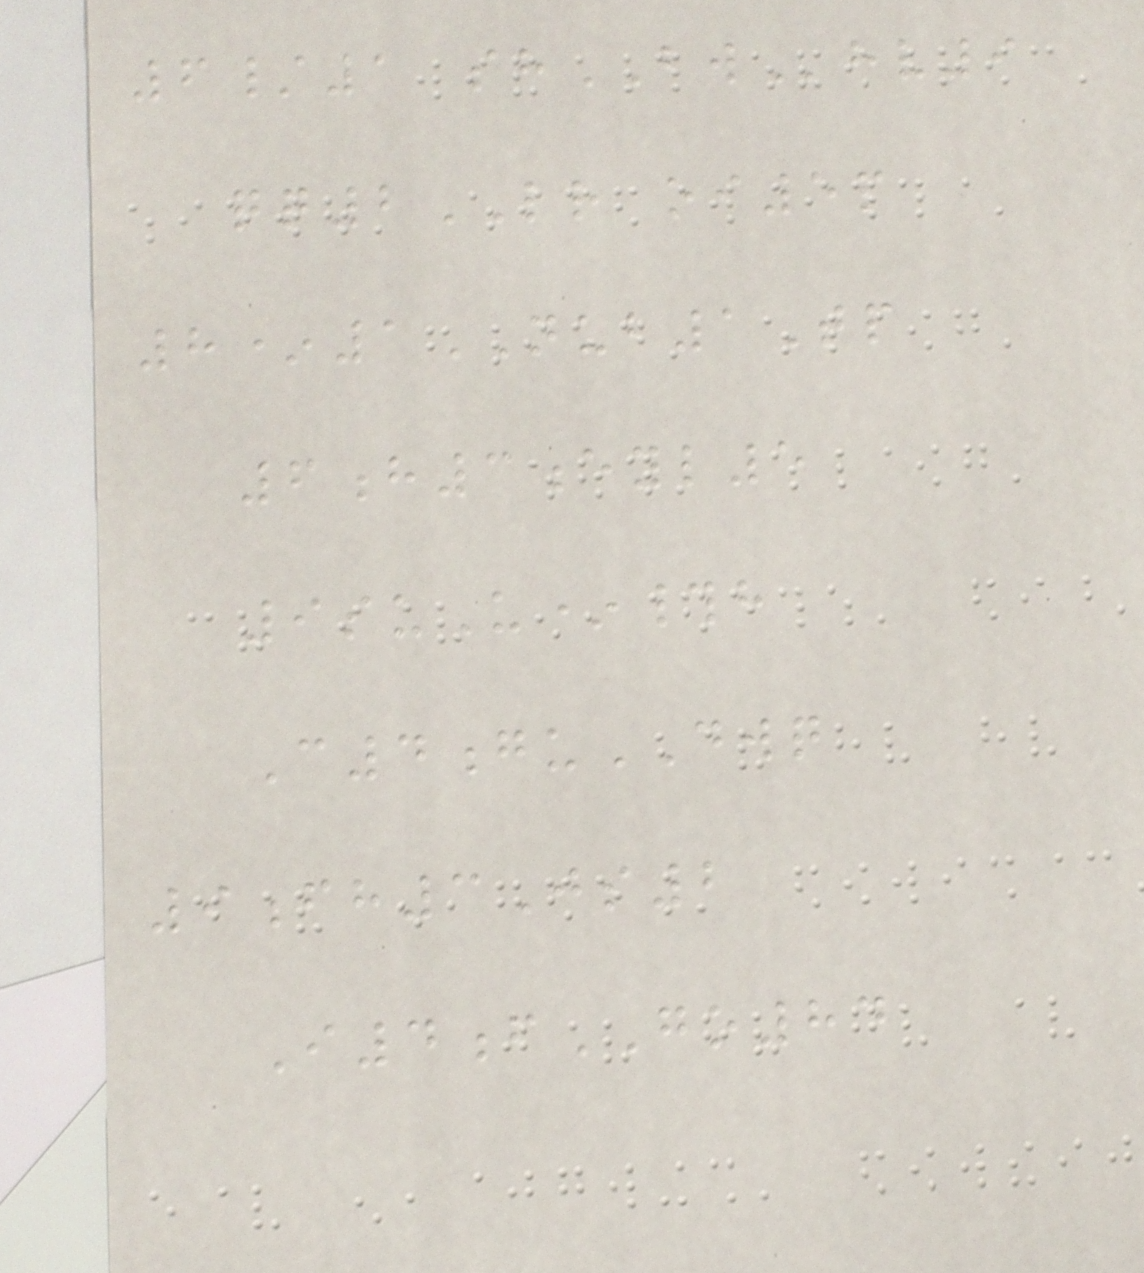6/1 shBWhv9
qq2LR oi5p
8*1NUB1Tp
6h3eyl5
9suU*#h
C4guDWQ
9fh3Js2
I4fGO84
